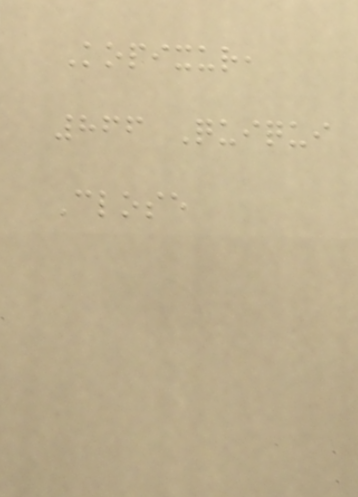Kopixur,
866 Quiqui
Close
